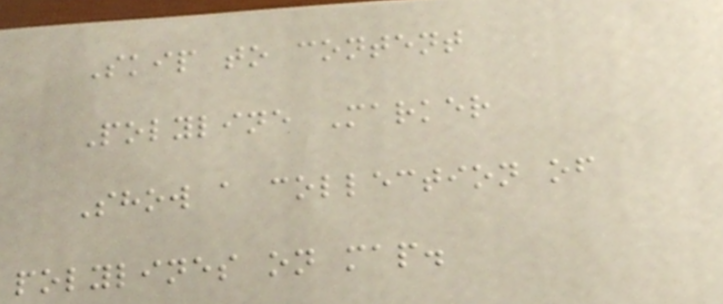Skip to content
Polyline Marker
Show a collection of
polylines on map.
